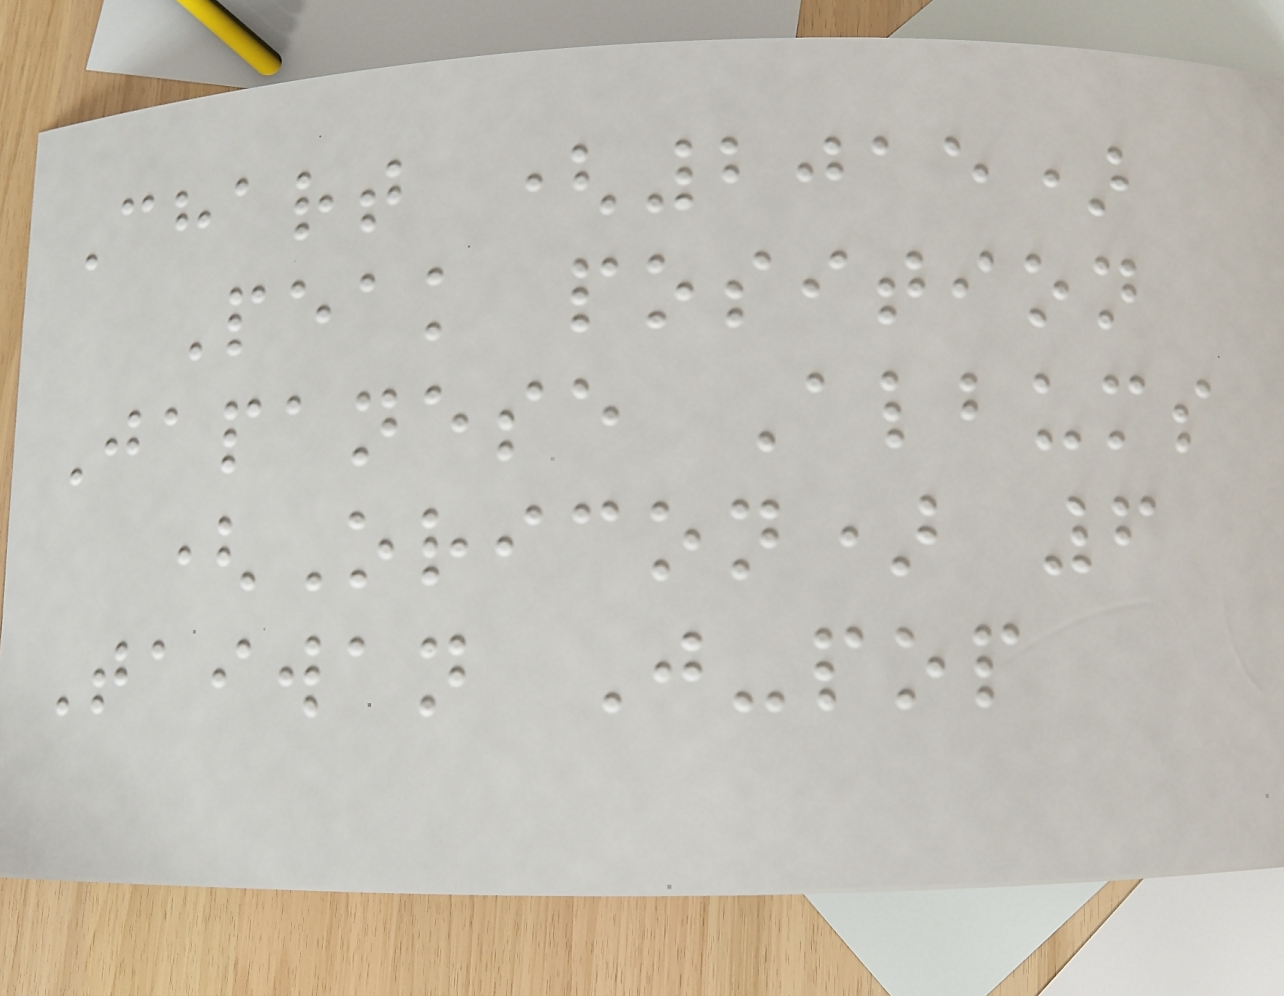Chart (2015)
Peak position
Japanese Albums
(Oricon) 6
Taiwan J-pop
